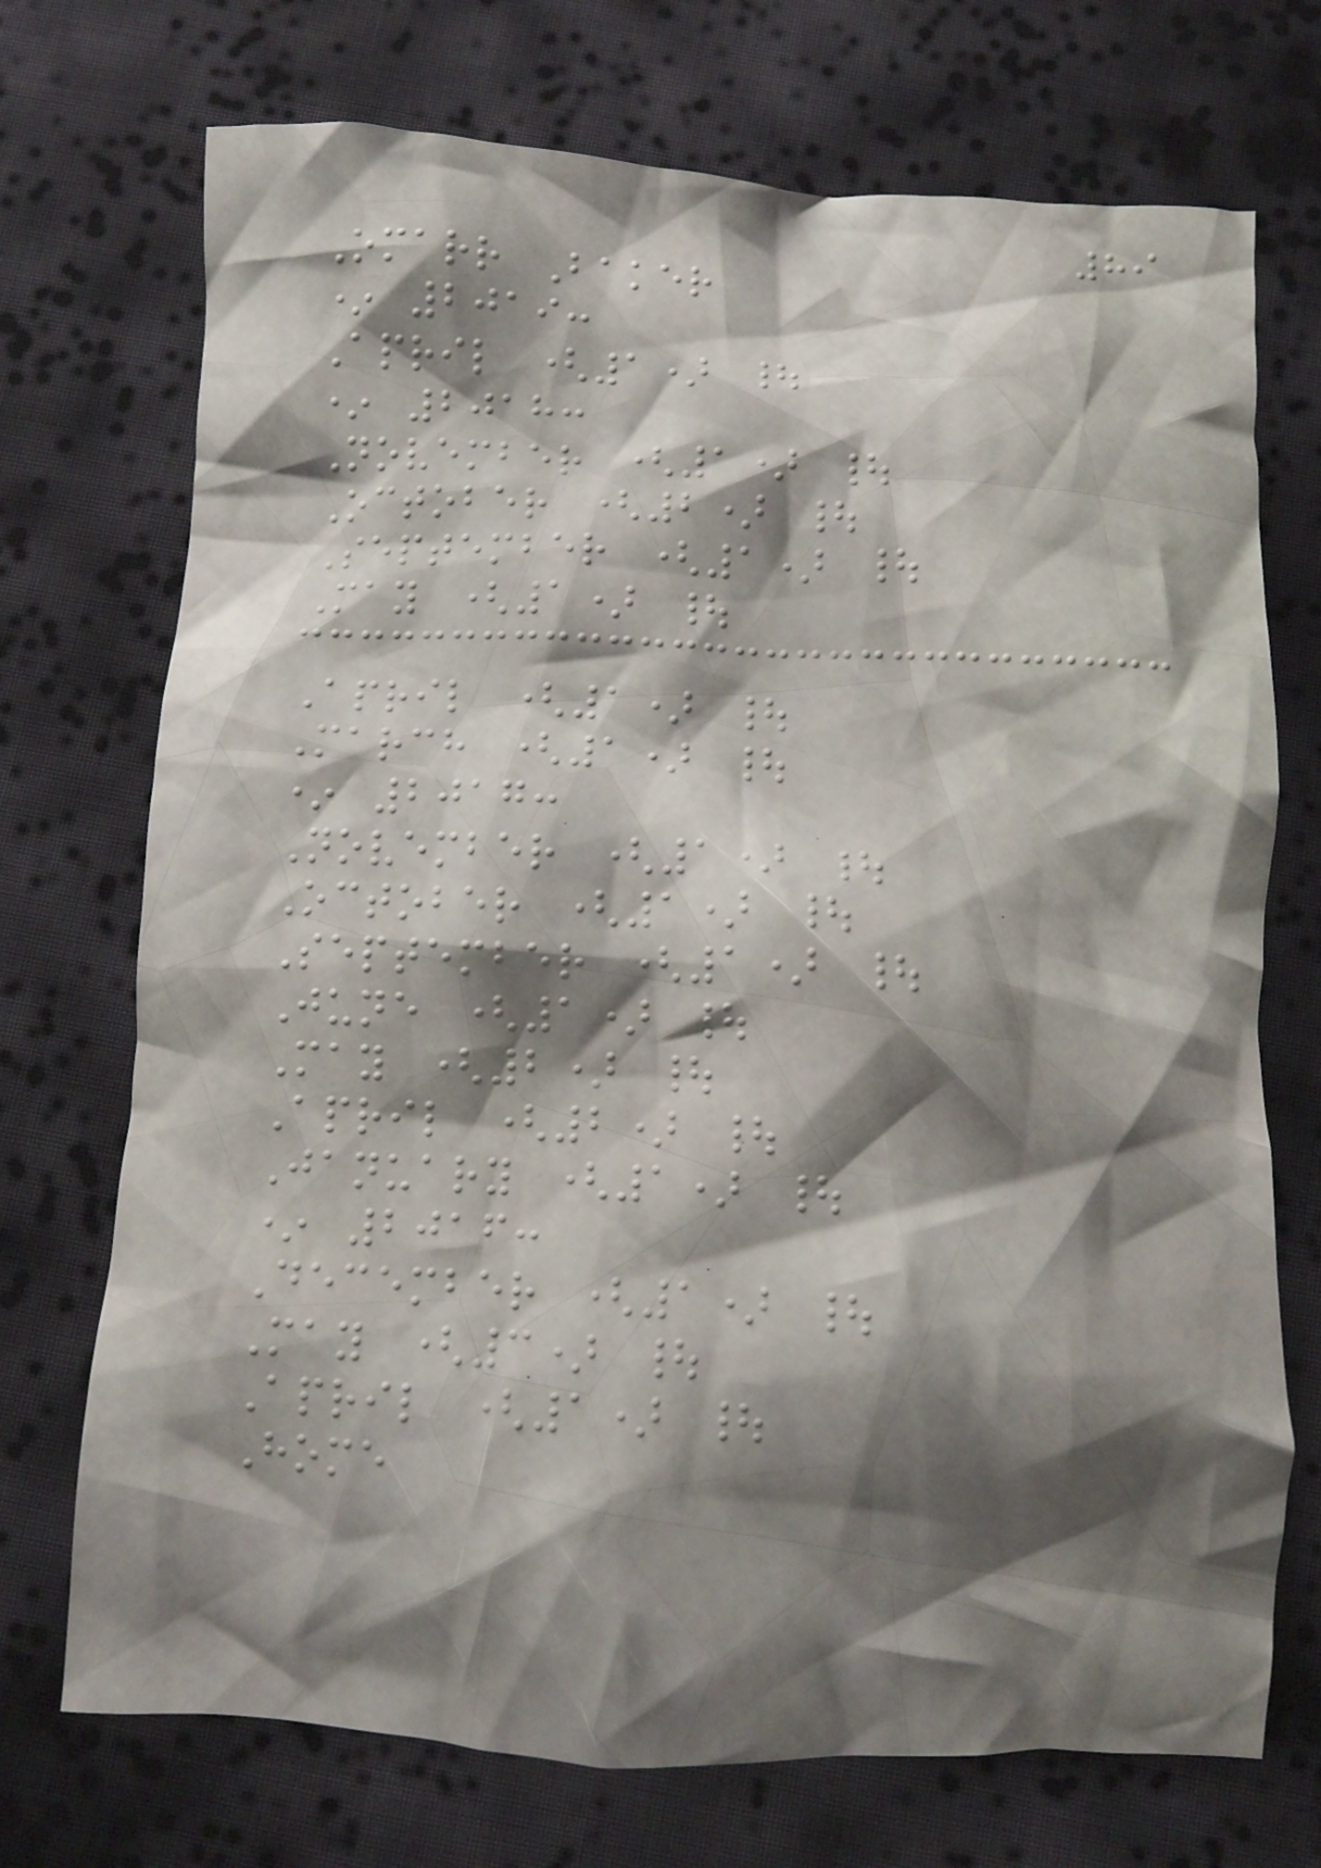89
Omarr Baker
* 2019:
April (1) |
* 2018:
November (1) |
October (2) |
September (1) |
May (1) |
April (1) |
March (1) |
* 2017:
November (1) |
October (1) |
September (1) |
June (1) |
May (2) |
April (2) |
January (1) |
* 2016:
December (1) |
May (3) |
April (1) |
Home
